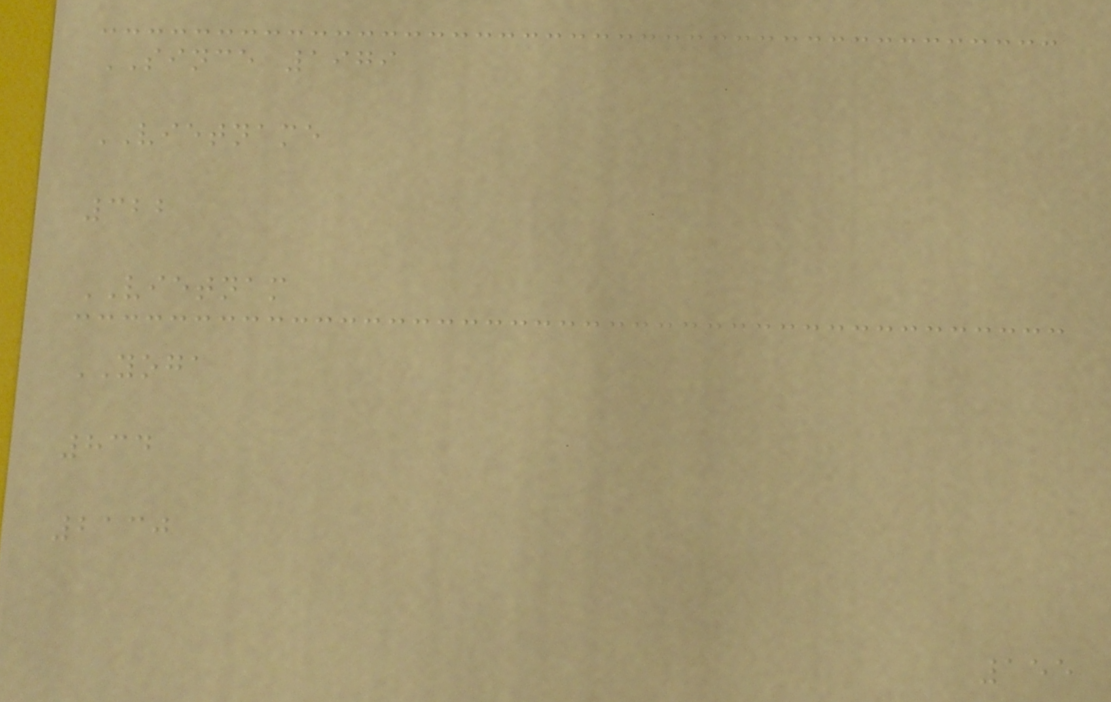SINCE 1979
VIETNAME
322
VIETNAM
YOGA
834
2130
155
